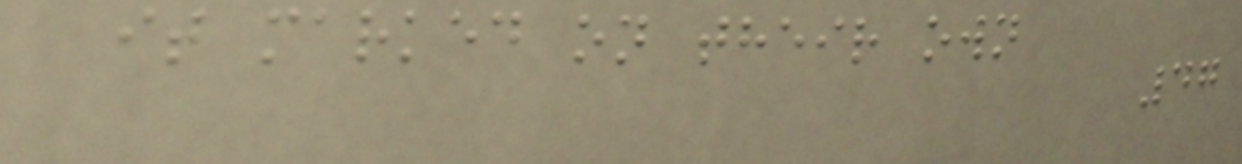it marked on their own
47
